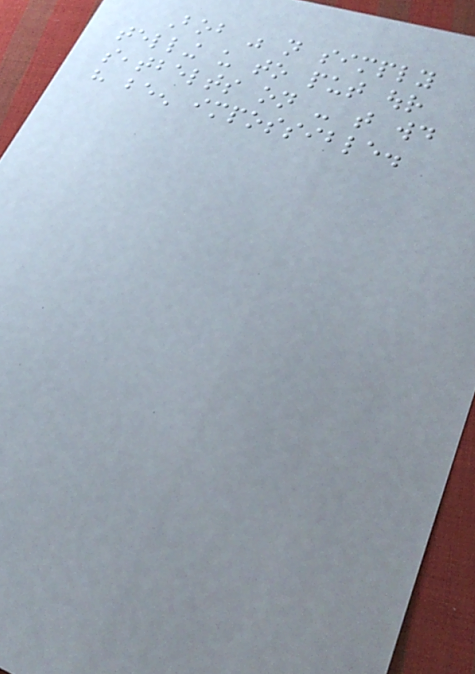Bob was not simply
telling us to put our
seatbelts on - that would
have been impossible.
